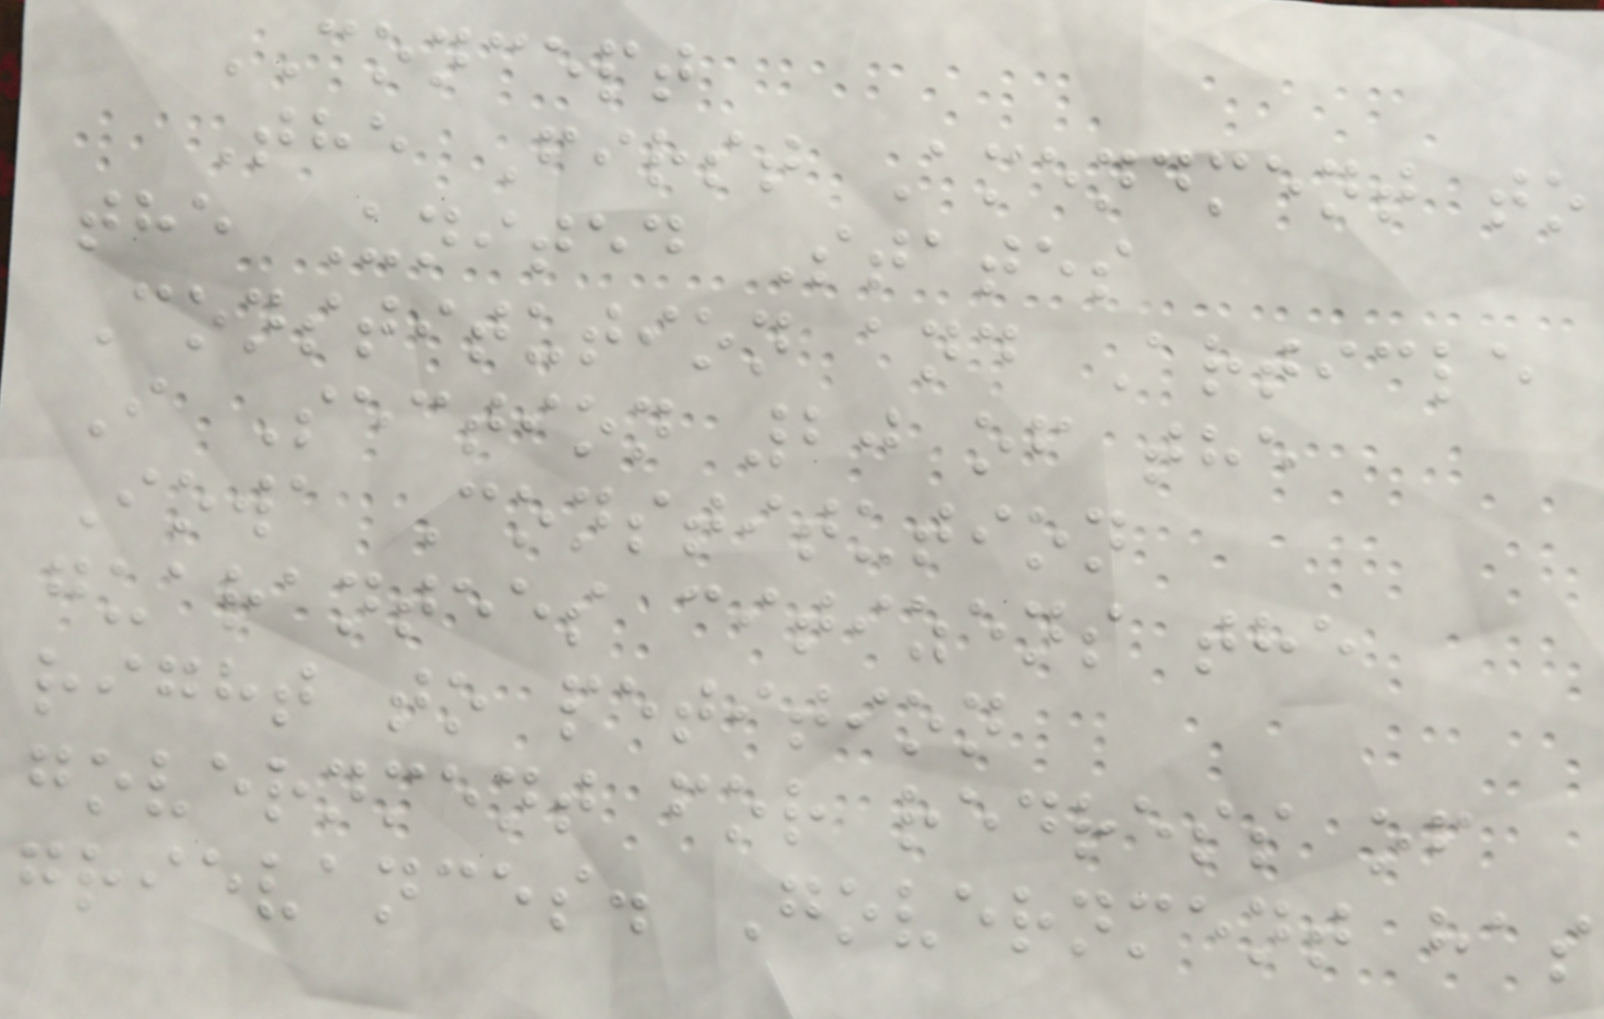CONCEPT
The First Amendment to
the United States
Constitution and Article
I Section 20 of the
Iowa Constitution
guarantees citizens the
right to petition
government for redress of
grievances. Government has
